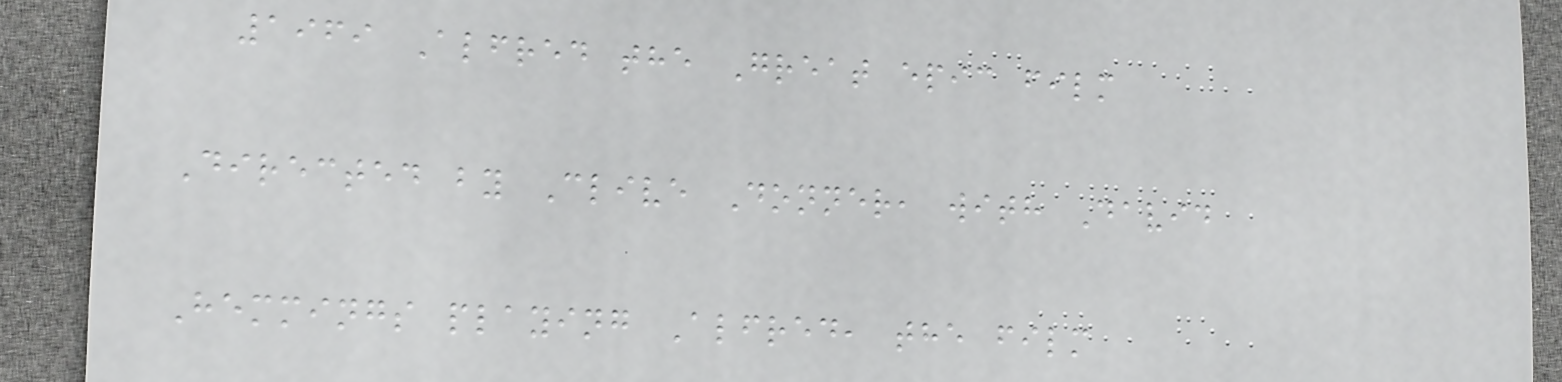1969 Alfred the Great epic film
Directed by Clive Donner, with David
Hemmings playing Alfred, the film
